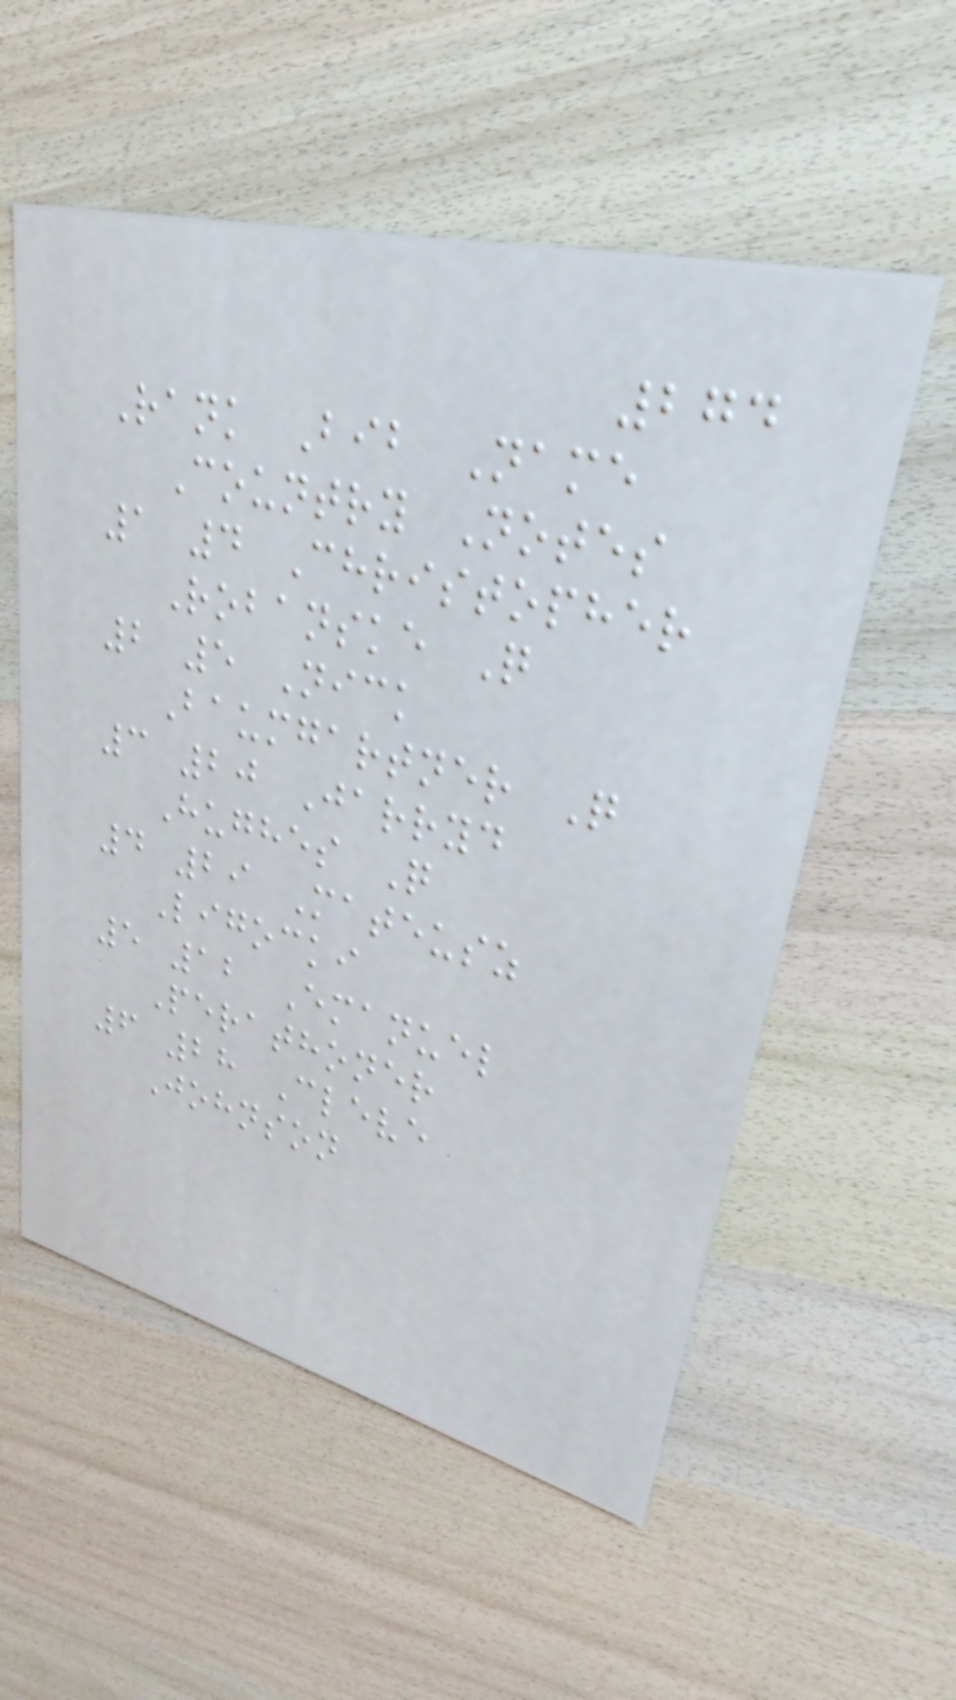274
Rank Bib Name
Country Notes
1 4 Christopher
Robanske Q
2 5 Nick
Baumgartner Q
3 20 Jarryd
Hughes Q
4 29 Mateusz
Ligocki
5 12 Emanuel
Perathoner
6 28 Cleve
Johnson
